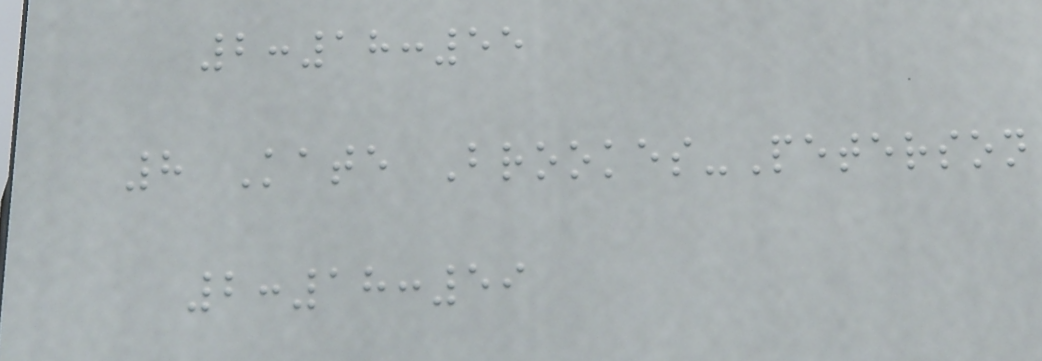2:18:55
8 Kate Brookes-Peterson
2:18:59
